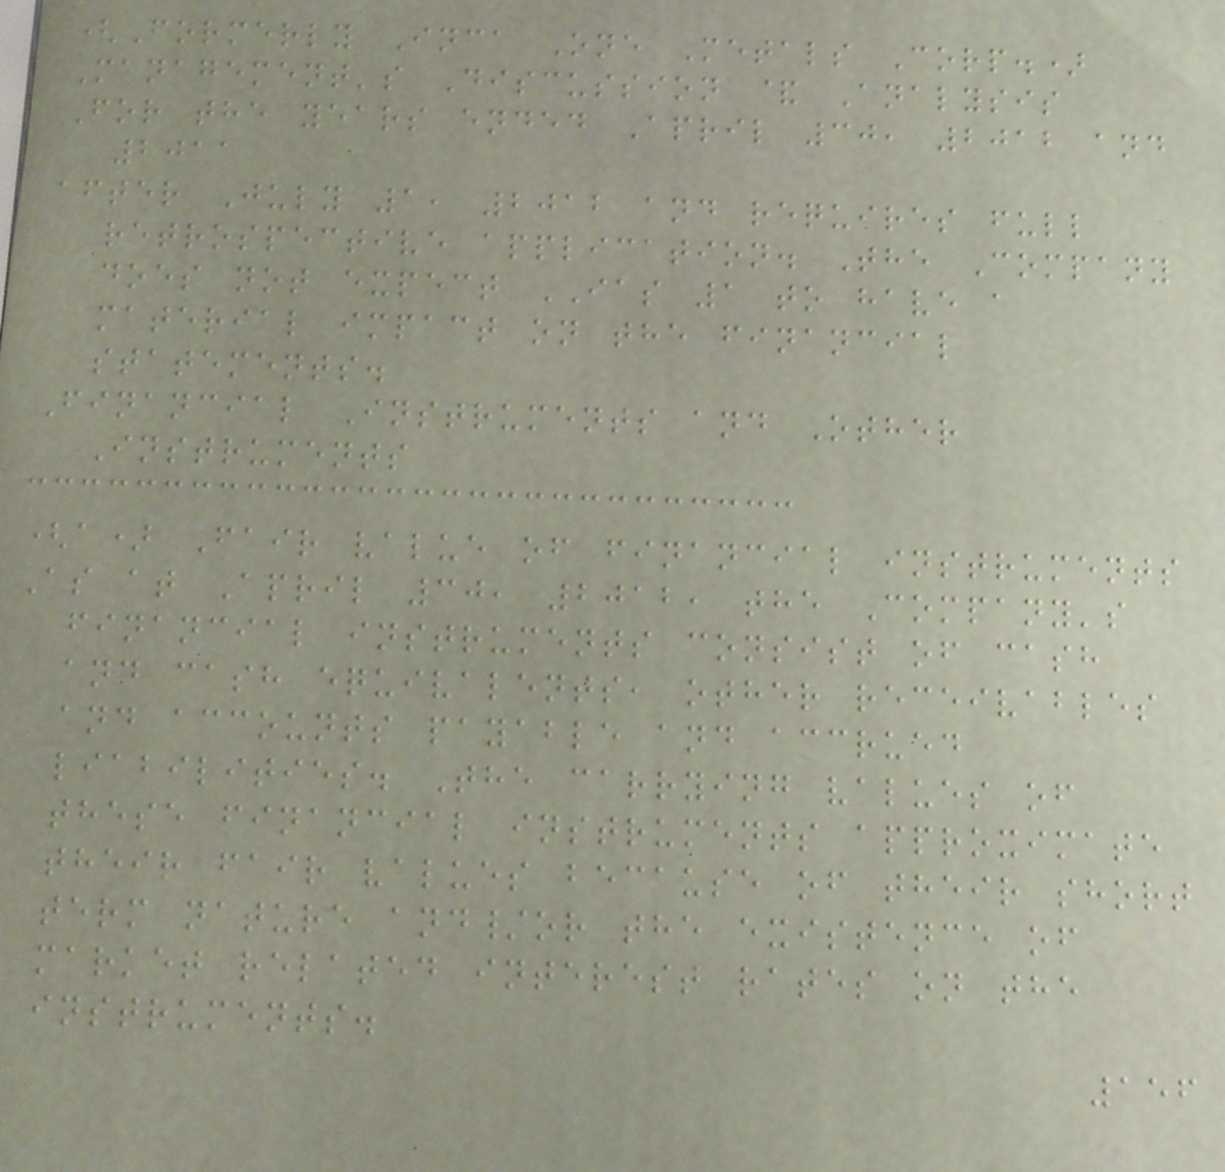(Formerly Inca One Metals Corp.)
Management's Discussion & Analysis
For the years ended April 30, 2012 and
2011
after July 1, 2012 and requires full
retrospective application. The Company
does not expect IAS 1 to have a
material impact on the financial
statements.
Financial Instruments and Other
Instruments
(a) Fair value of financial instruments
As at April 30, 2012, the Company's
financial instruments consist of cash
and cash equivalents, other receivables
and accounts payable and accrued
liabilities. The carrying values of
these financial instruments approximate
their fair values because of their short
term nature and/or the existence of
market related interest rates on the
instruments.
156
